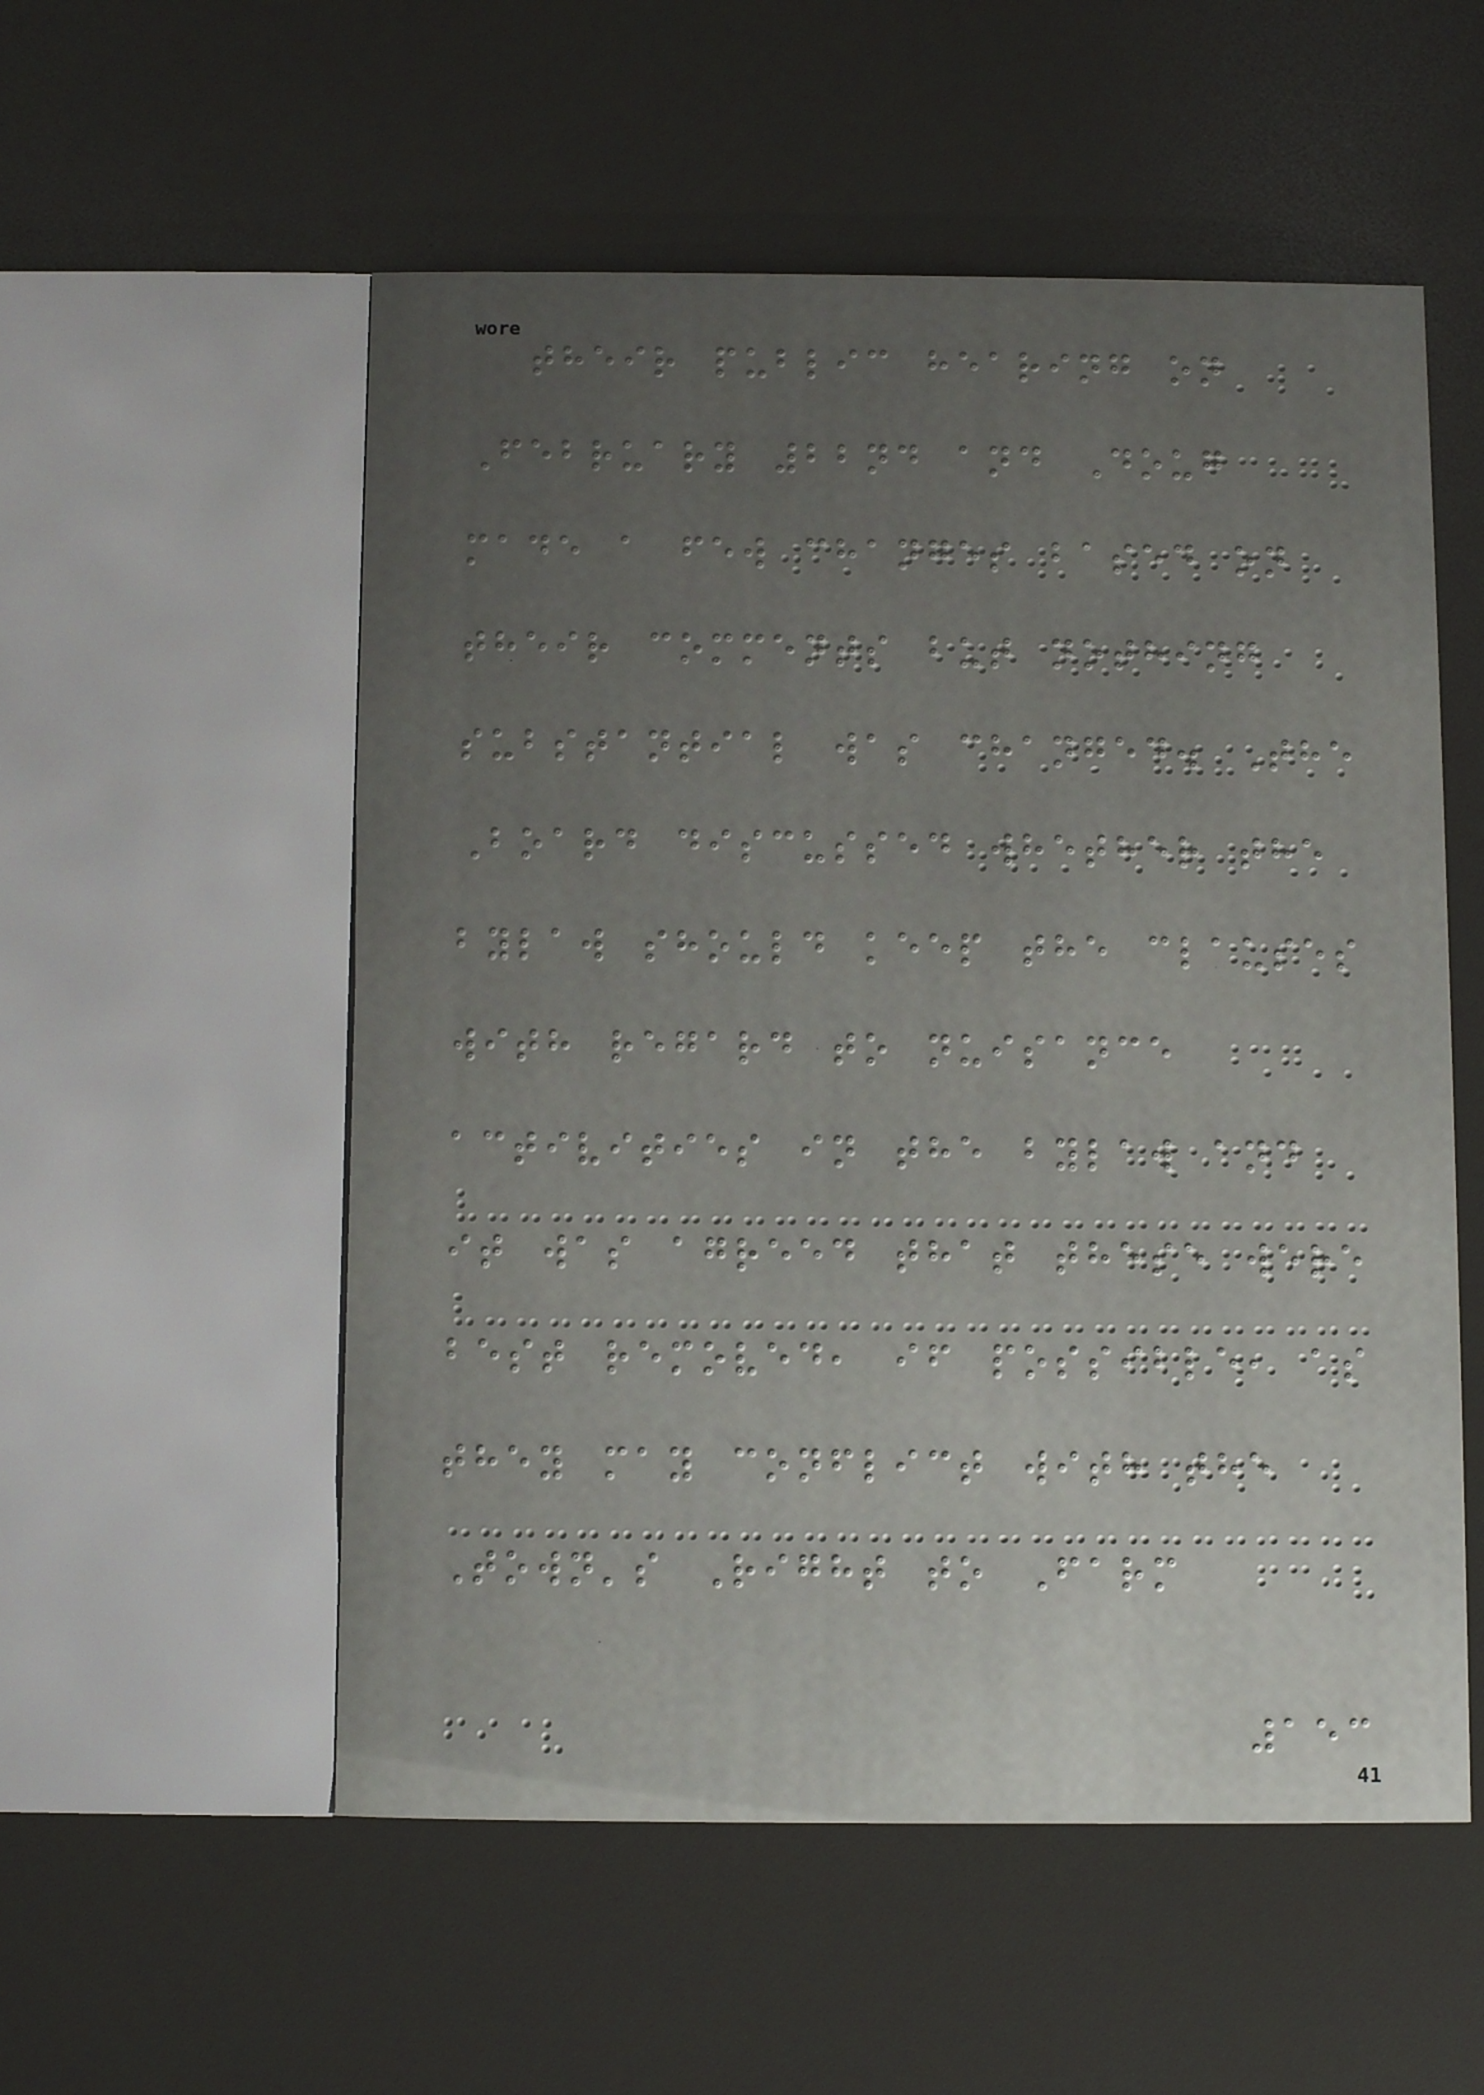their public hearing on
February 22nd and Doug
made a few changes based on
their comments but nothing
substantial was changed. The
Board discussed whether the
bylaw should keep the clauses
with regard to nuisance
activities in the bylaw and
it was agreed that these were
best removed, if possible, as
they may conflict with the
Town's Right to Farm
153
